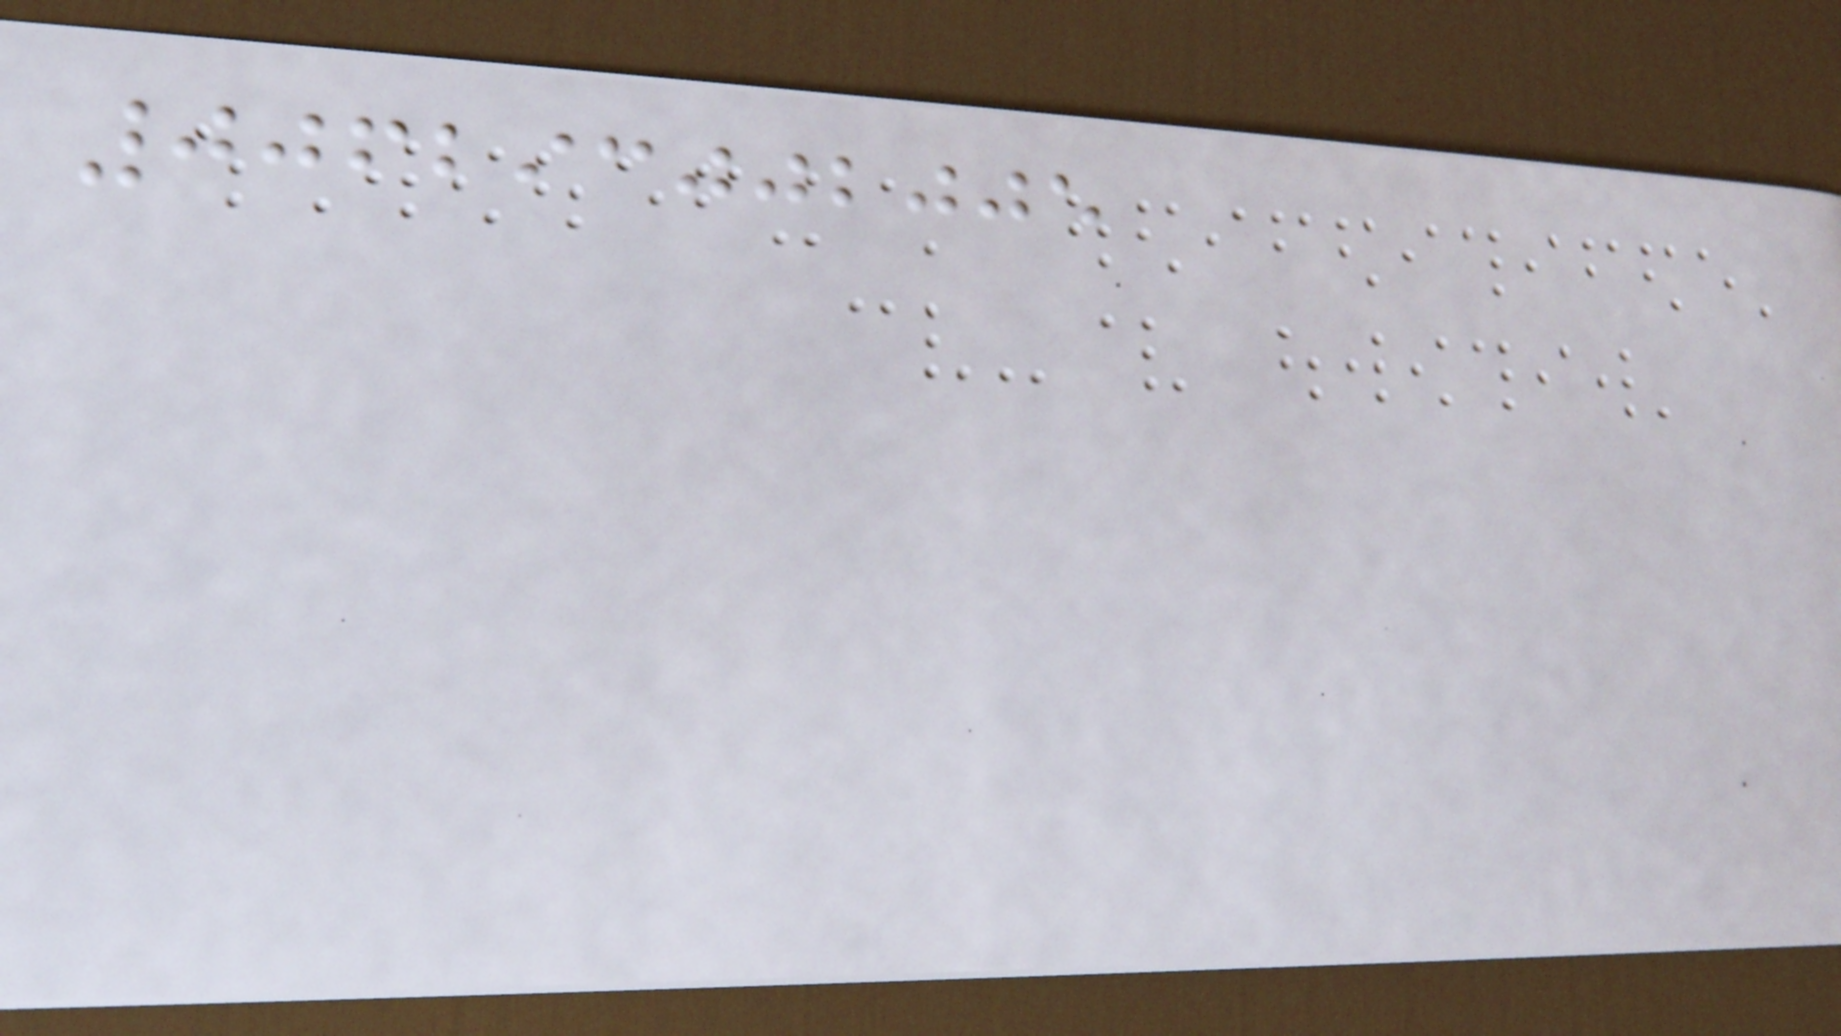006293002005
